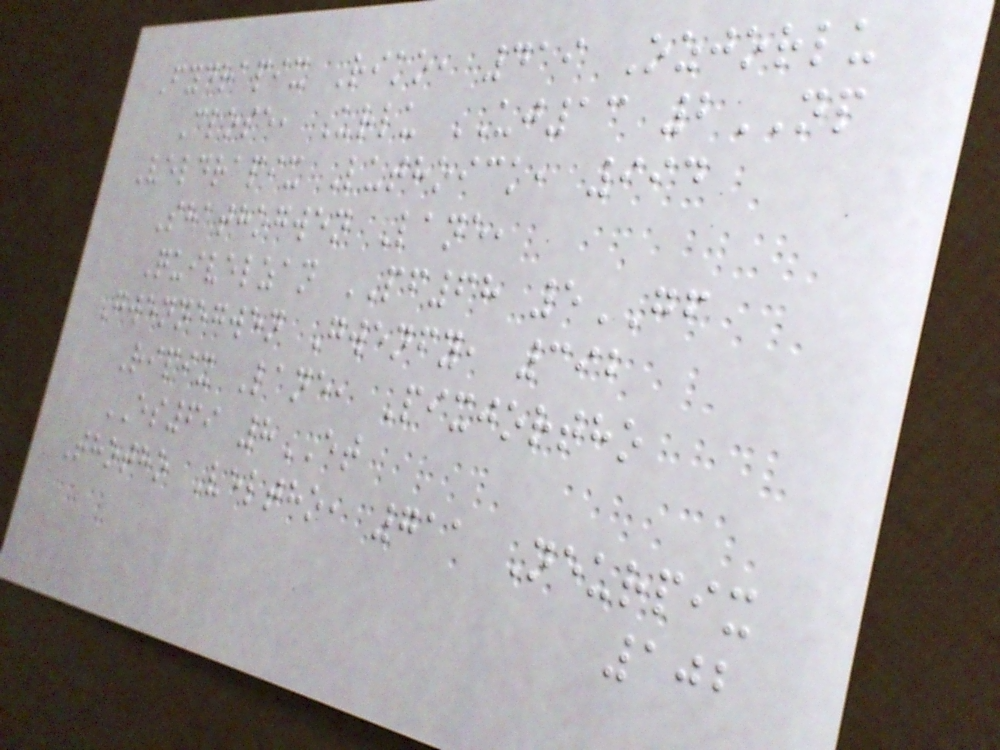Fydrapix Riko, 419 Ozjorlu
Close, Urlu UJ13 2NP
Veldrapix Luthoick, 994
Shathogwen Lane,
Quivelzan PF68 5GF
Gwennegwen Gwenfy, 392
Ripix Lane, Pixjortho
ES69 8ET
Thotho Veltho, 711 Neurpix
102
